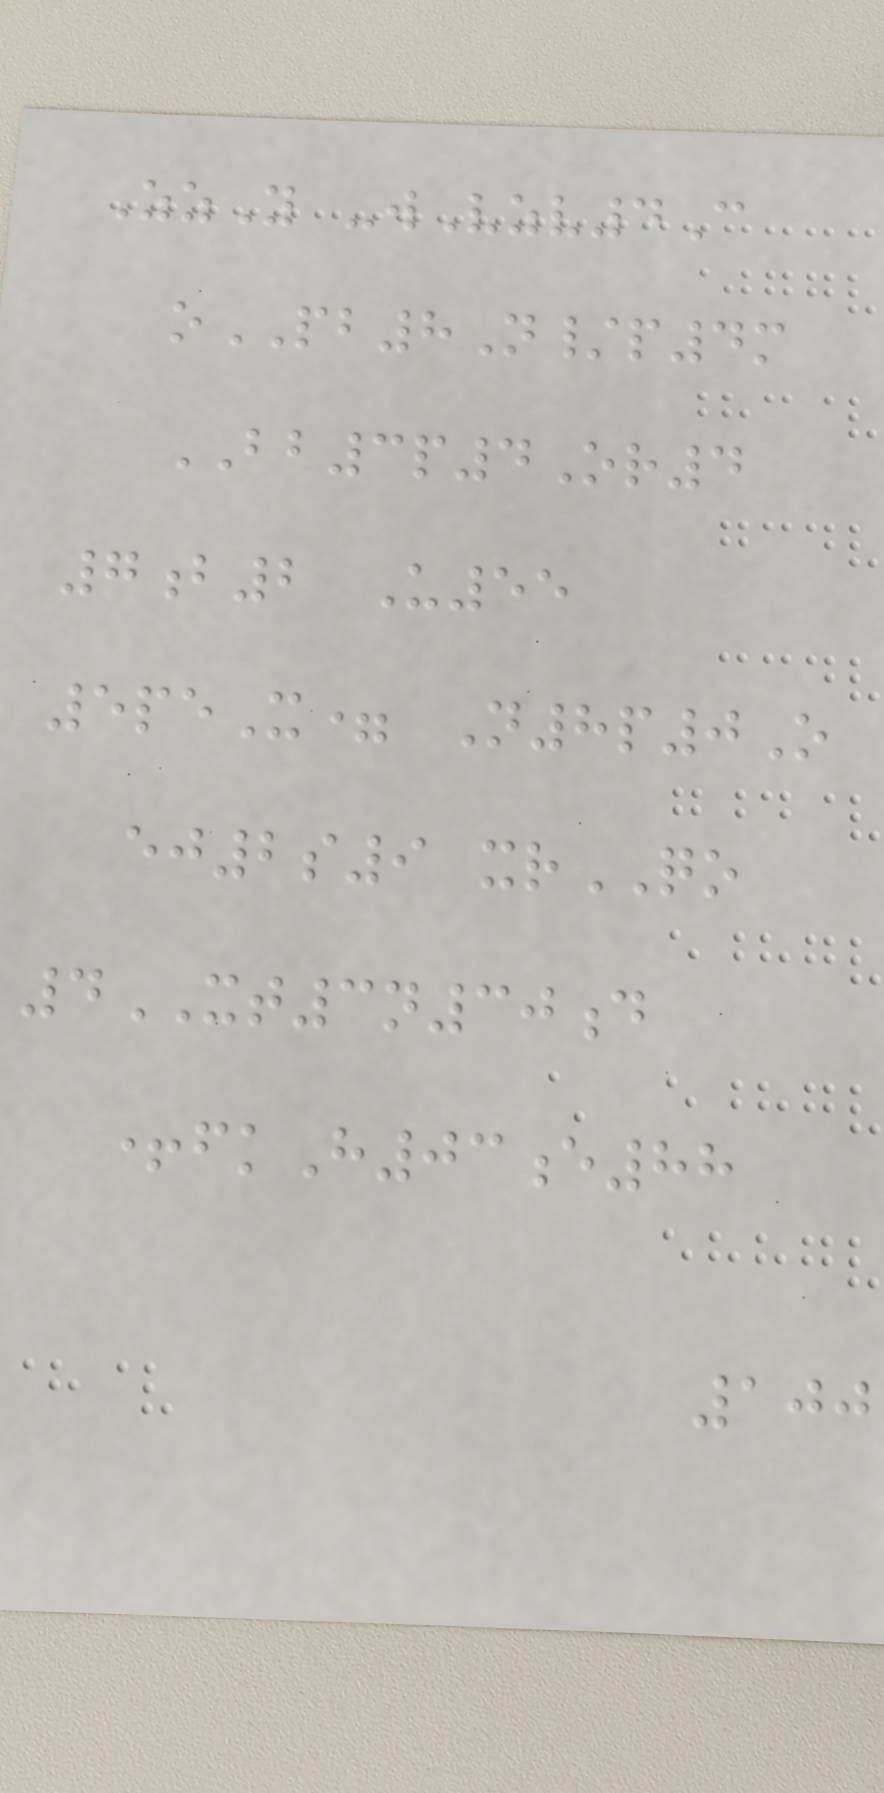ZzY -wVzv4C
oPB8N/p4m
BB3p4Or4
7b2 U55
5peX= N8p0O
ej2s9 xrQO
4XT3n30d
+fkH03e88
100
